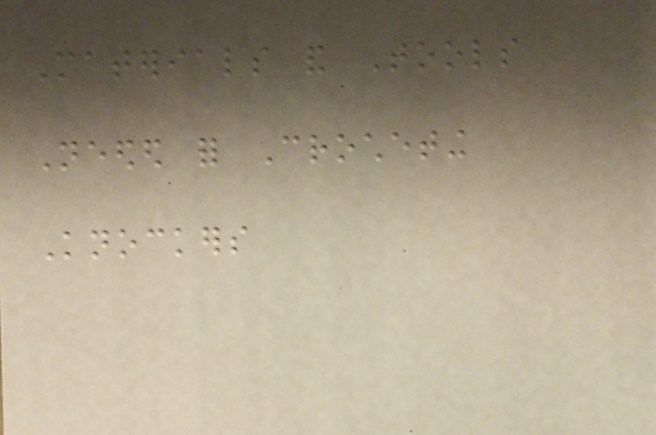Materials and Tools
Needed for Crocheting
Knockers
